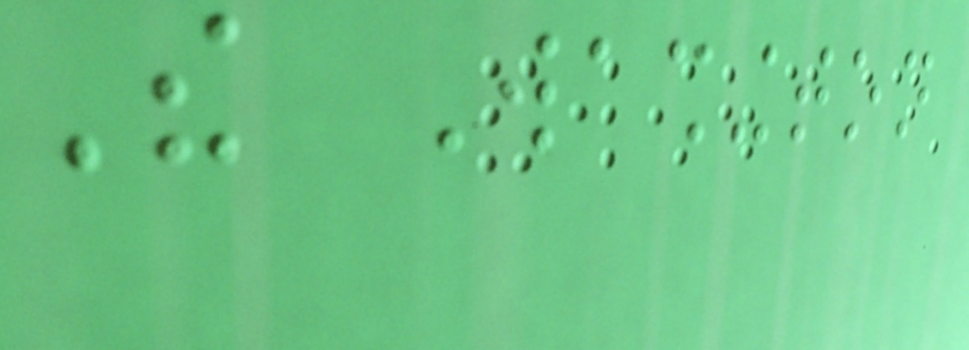The Washington
